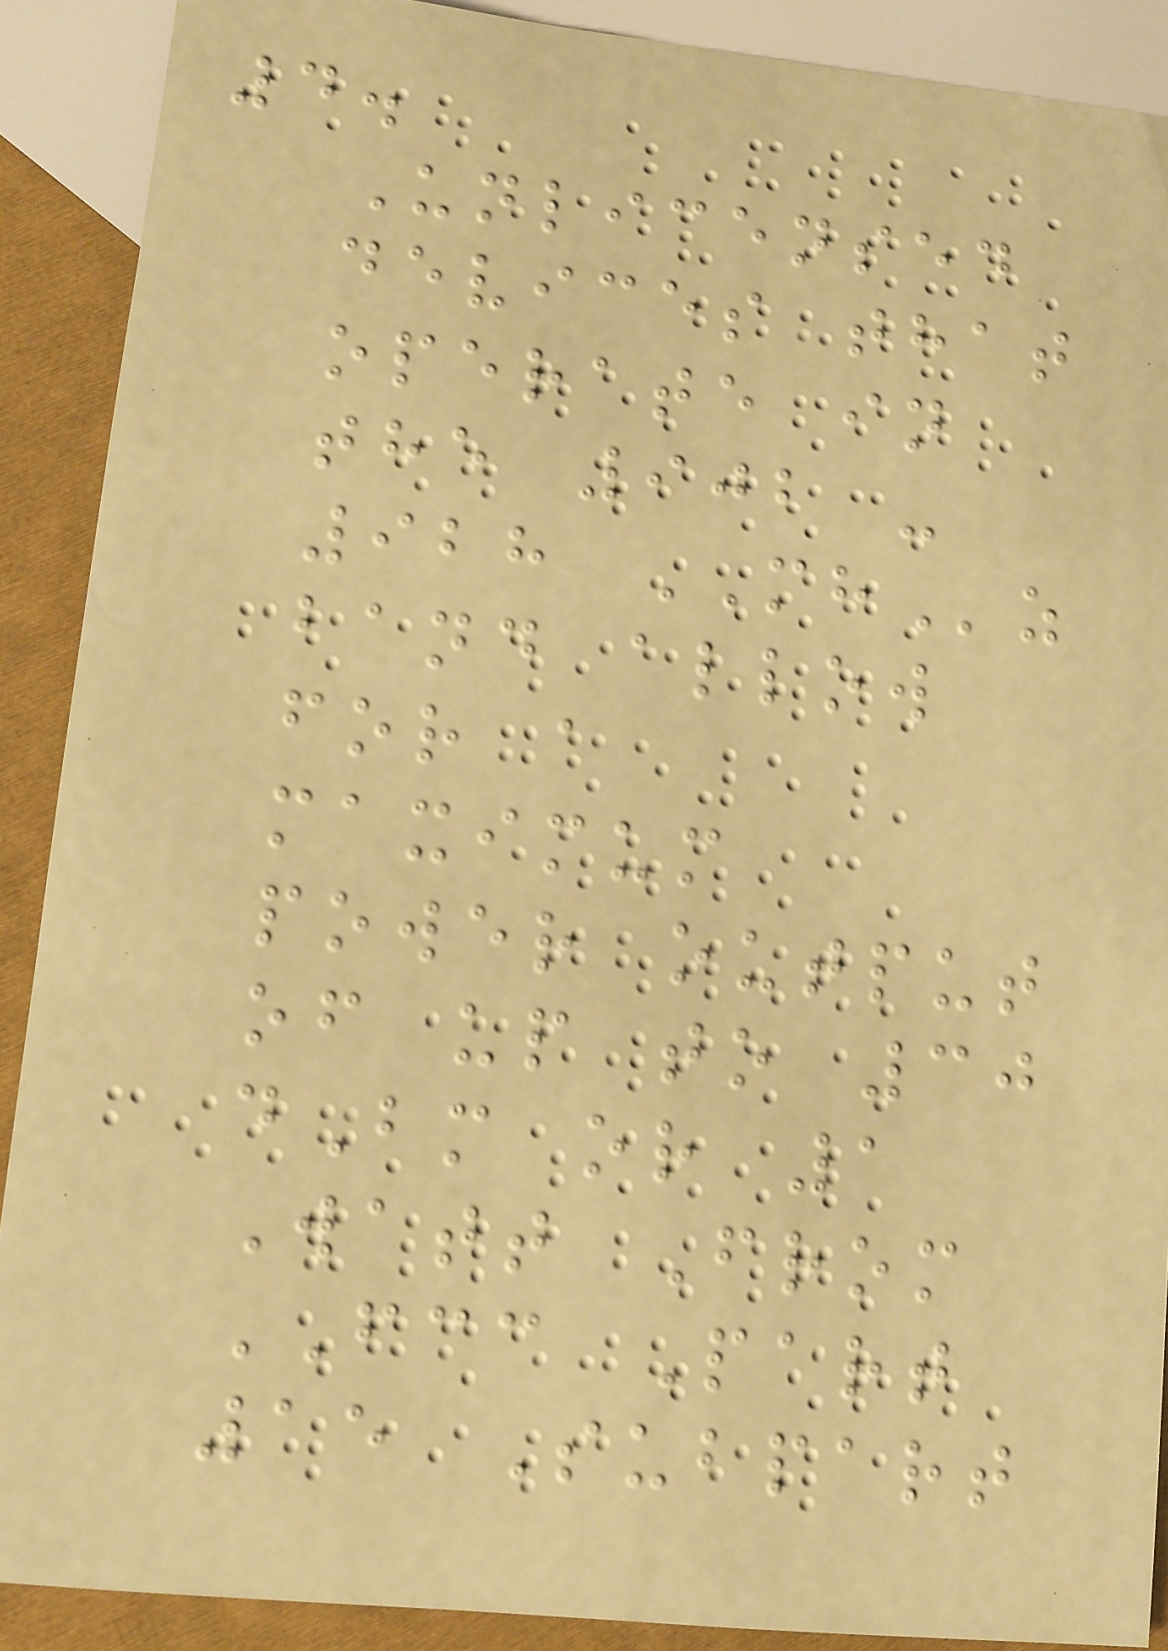4.
Unlicensed
devices that
operate in
the 902 -
928 MHz
band allow
for a
maximum
power output
of up to 30
dBm or 1
Watt From
FCC Part
15 Subpart
